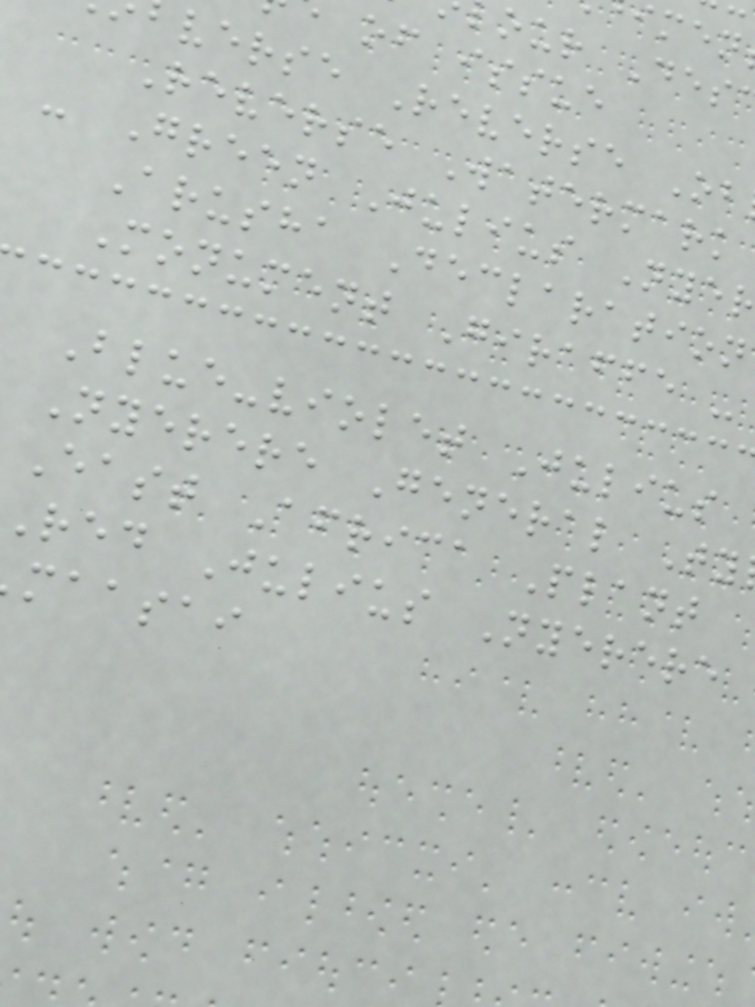our Des
of issue
verse Reverse Ob
Reverse Watermark
- Green Julius Nye
Arusha Declaration
Monument Giraffe -
Blue-violet Julius
Nyerere General Ty
East Africa Plant
red Julius Nyerere
maasai
